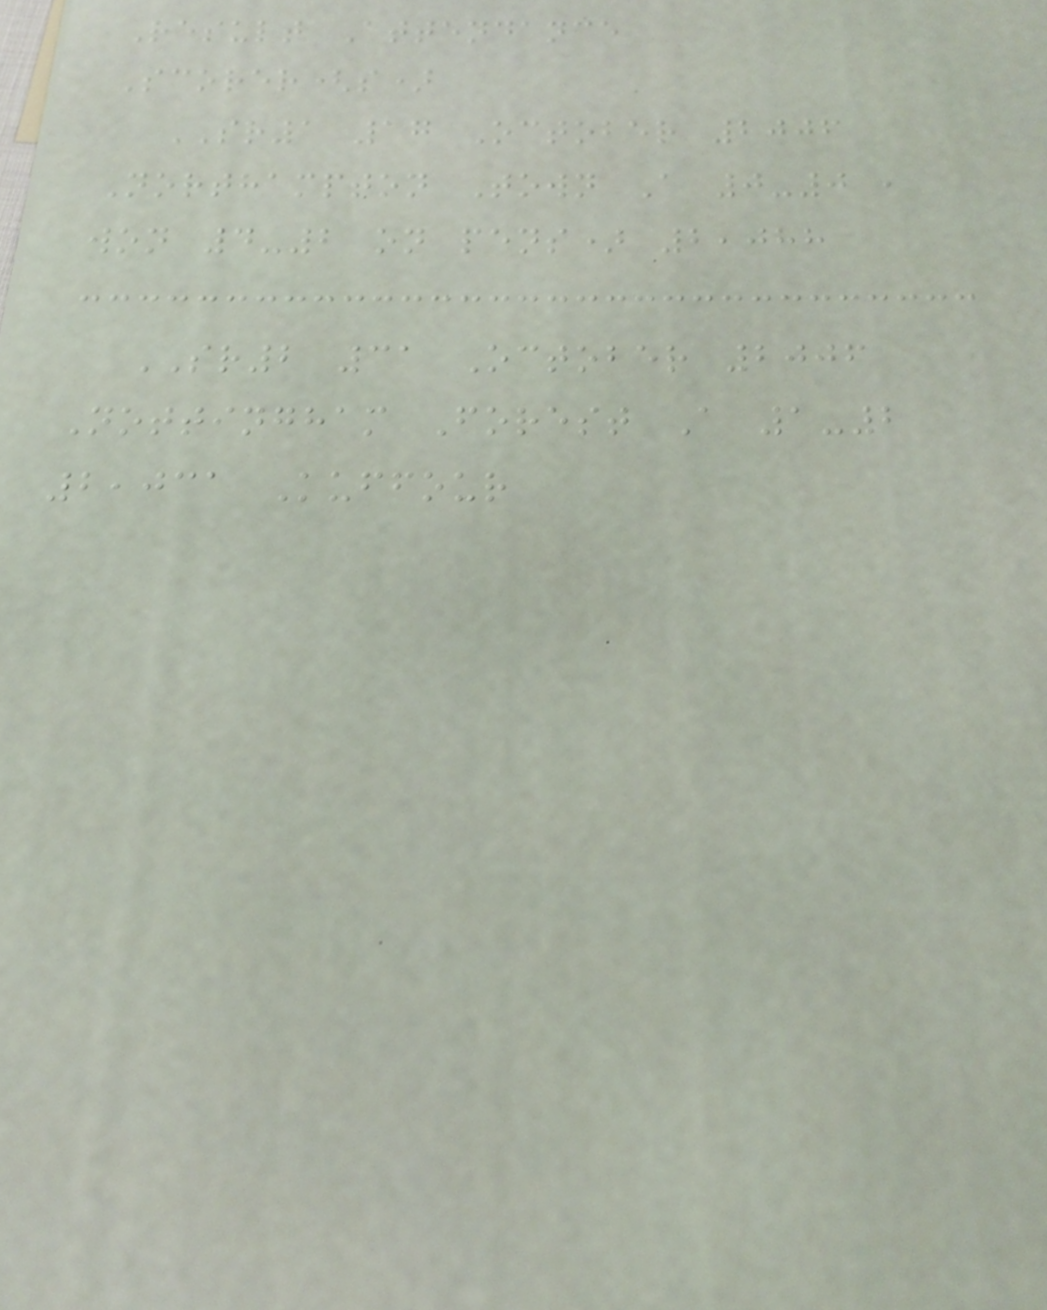Result Attendance
Scorer(s)
SR1 17 October 2006
Northampton Town A 0-0 ,
won 4-2 on pens) 2,088
SR2 31 October 2006
Nottingham Forest A 1-2
2,031 Kuffour
